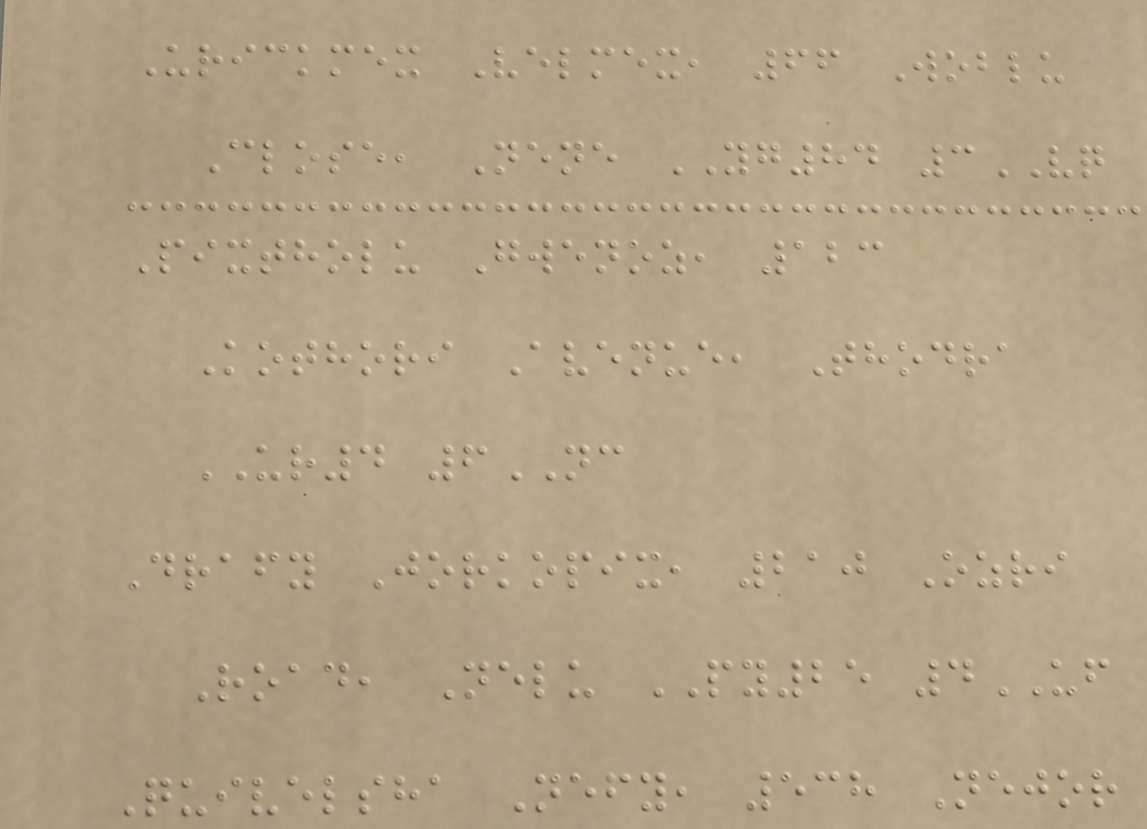Urickmex Velmex, 66 Woblu
Close, Nene YG84 3VQ
Pixtholu Gwenoz, 123
Kothori Avenue, Thodra
UR4 6NC
Drafy Jorkopix, 210 Ozri
Road, Nelu PY25 4UF
Quivelsha Nefy, 538 Nejor
